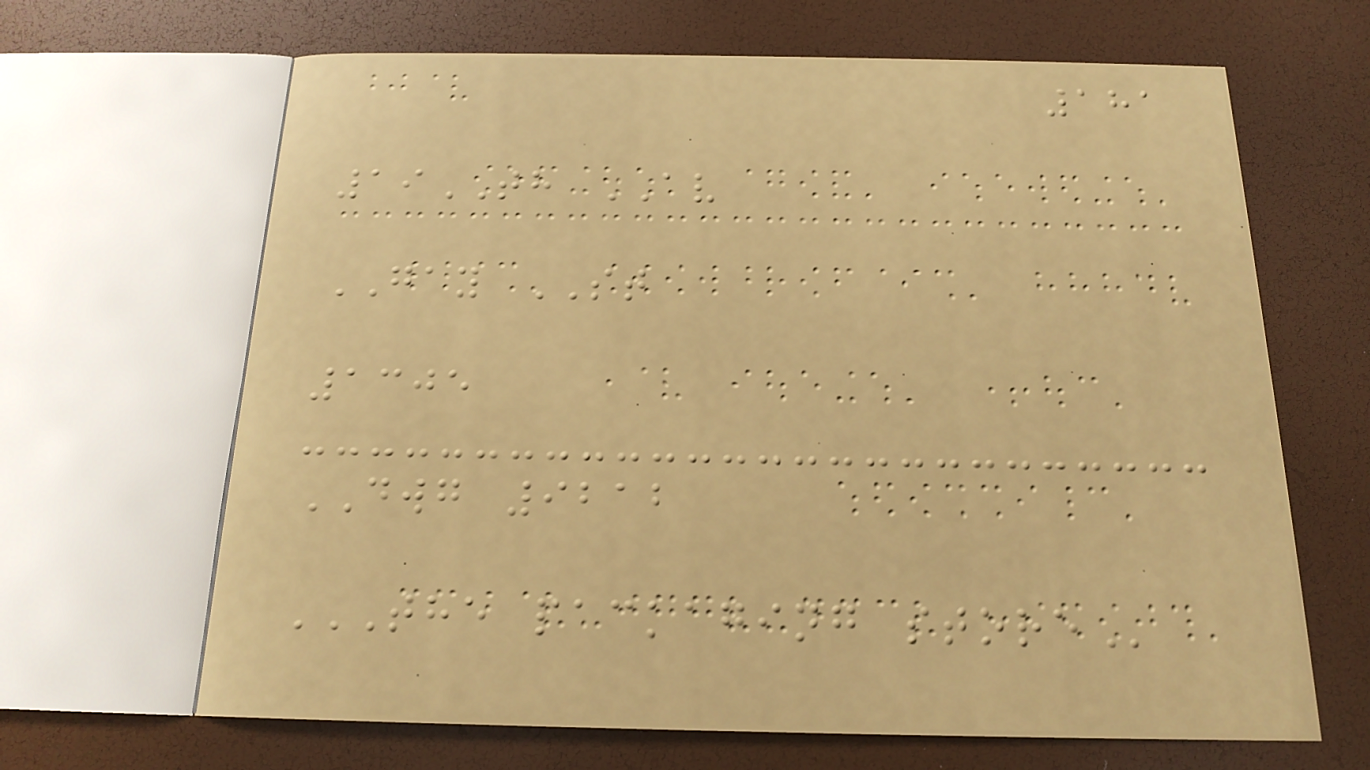181
19TH AV
GAY ST
1305
DWG 9212
THE PACKAGING STORE
